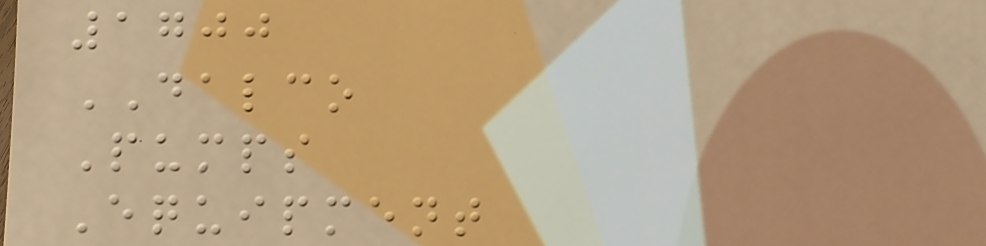1700
DALCO
Pumps
Equipment
